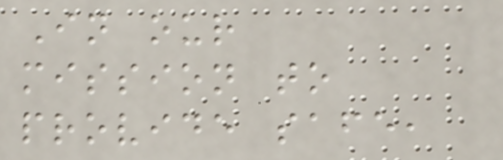In our
mission to
provide safe,
